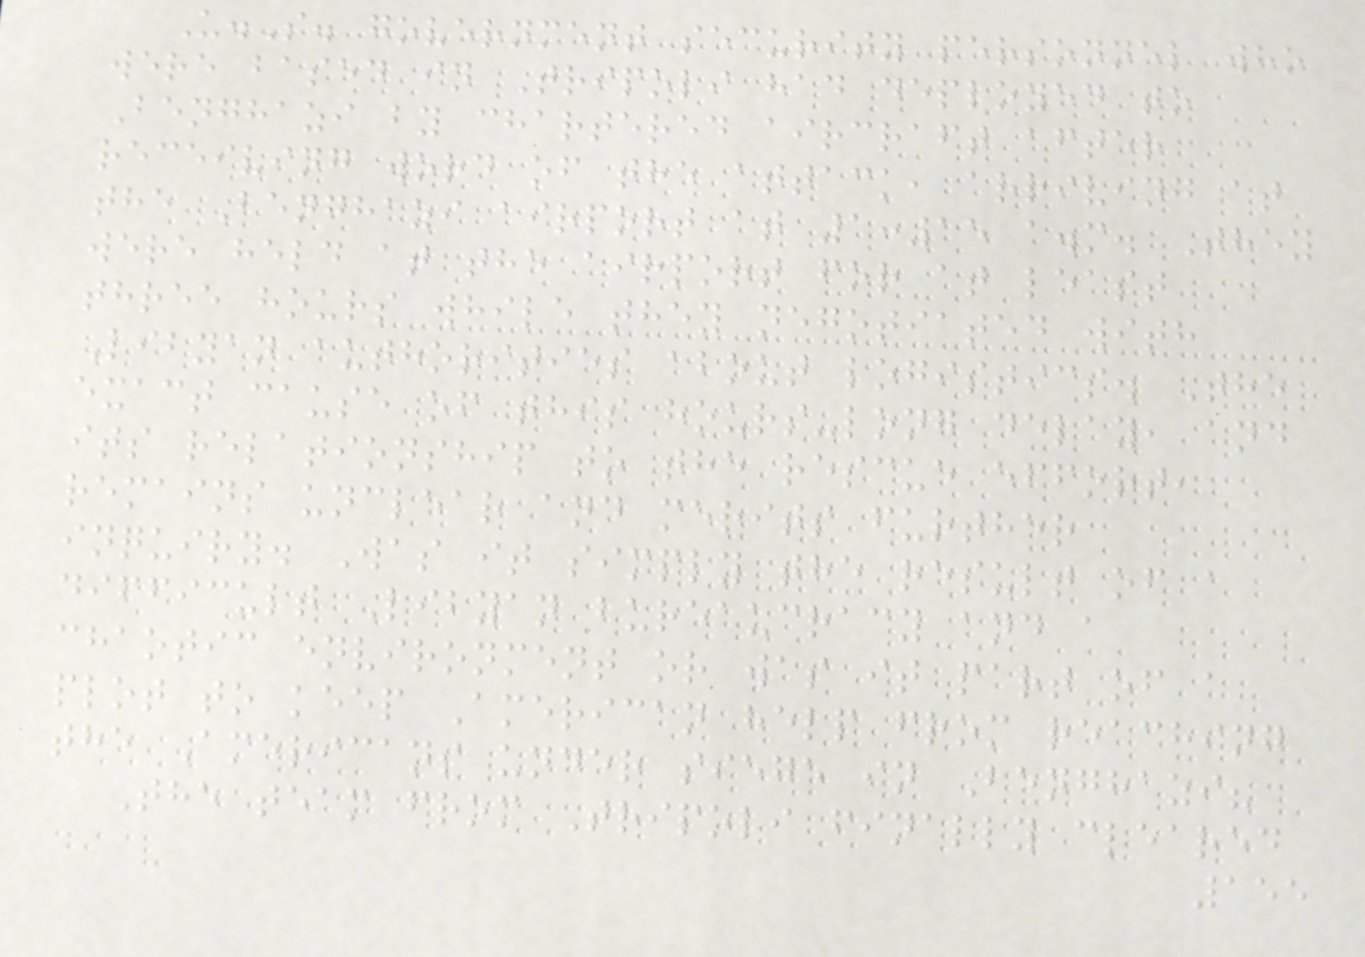U.S. government security personnel who
were based in Tripoli had deployed to
Benghazi by chartered aircraft after
receiving word of the attack, arriving at
the Benghazi airport at 1:15 a.m. They
were held at the airport for at least
three hours while they negotiated with
Libyan authorities about logistics. The
exact cause of this hours-long delay, and
its relationship to the rescue effort,
remains unclear and merits further
inquiry. Was it simply the result of a
difficult Libyan bureaucracy and a
chaotic environment or was it part of a
plot to keep American help from reaching
the Americans under siege in Benghazi?
The team from Tripoli finally cleared
155
